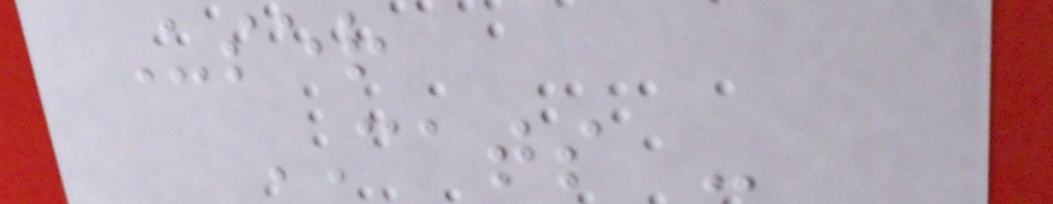User
CATS -
